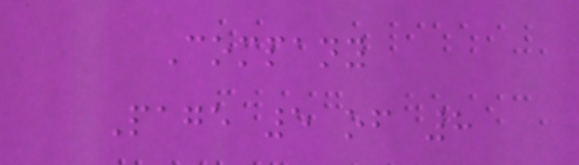Company
Page 5 of 8
